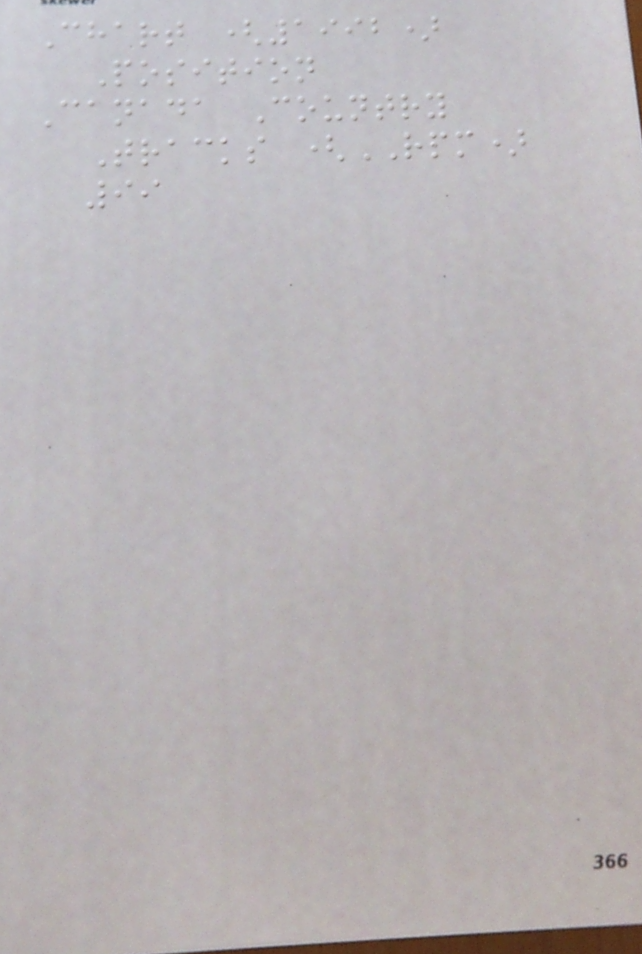Chart (1992)
Position
Canada Country
Tracks (RPM)
99
